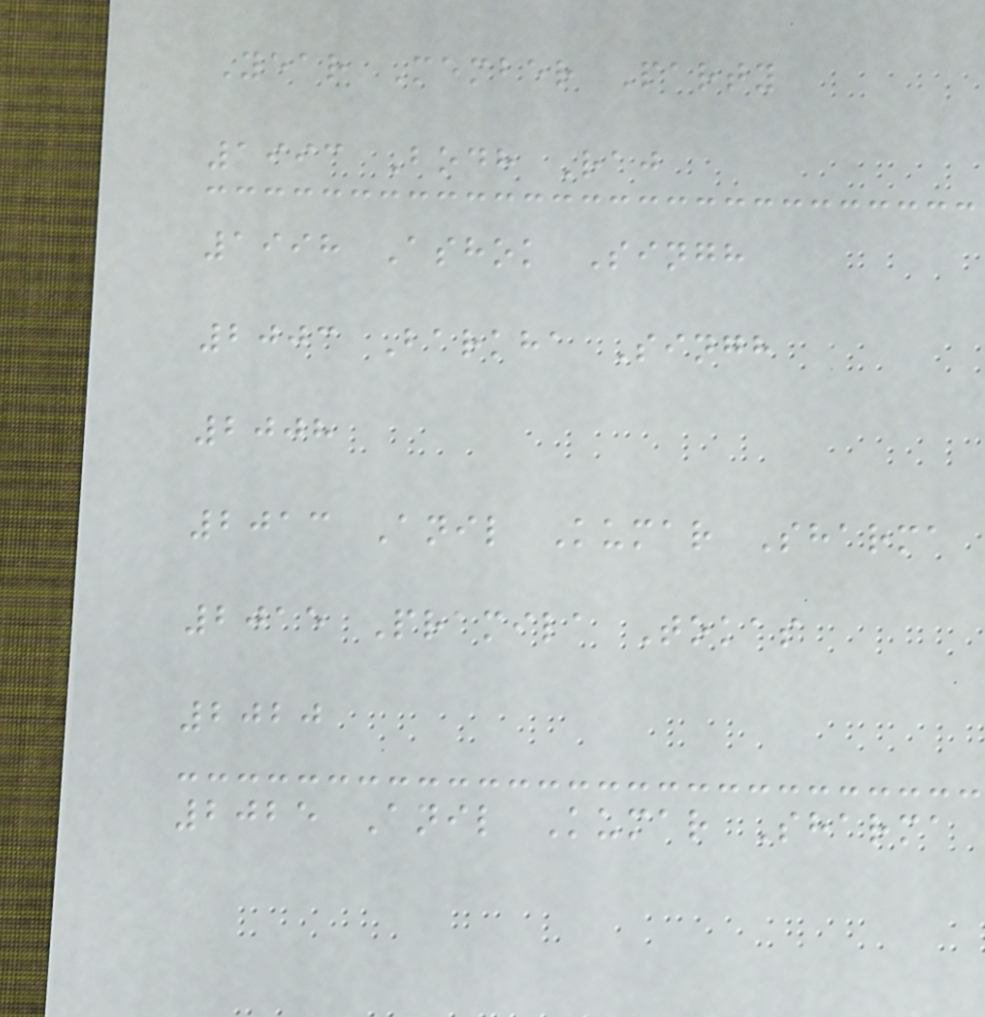Year Member Party
1993 Bodh Raj
1998 Ashok Singh
2003 Barkha Singh
2008
2013 Anil Kumar Sharma
2015 Pramila Tokas
2020
2025 Anil Kumar Sharma
